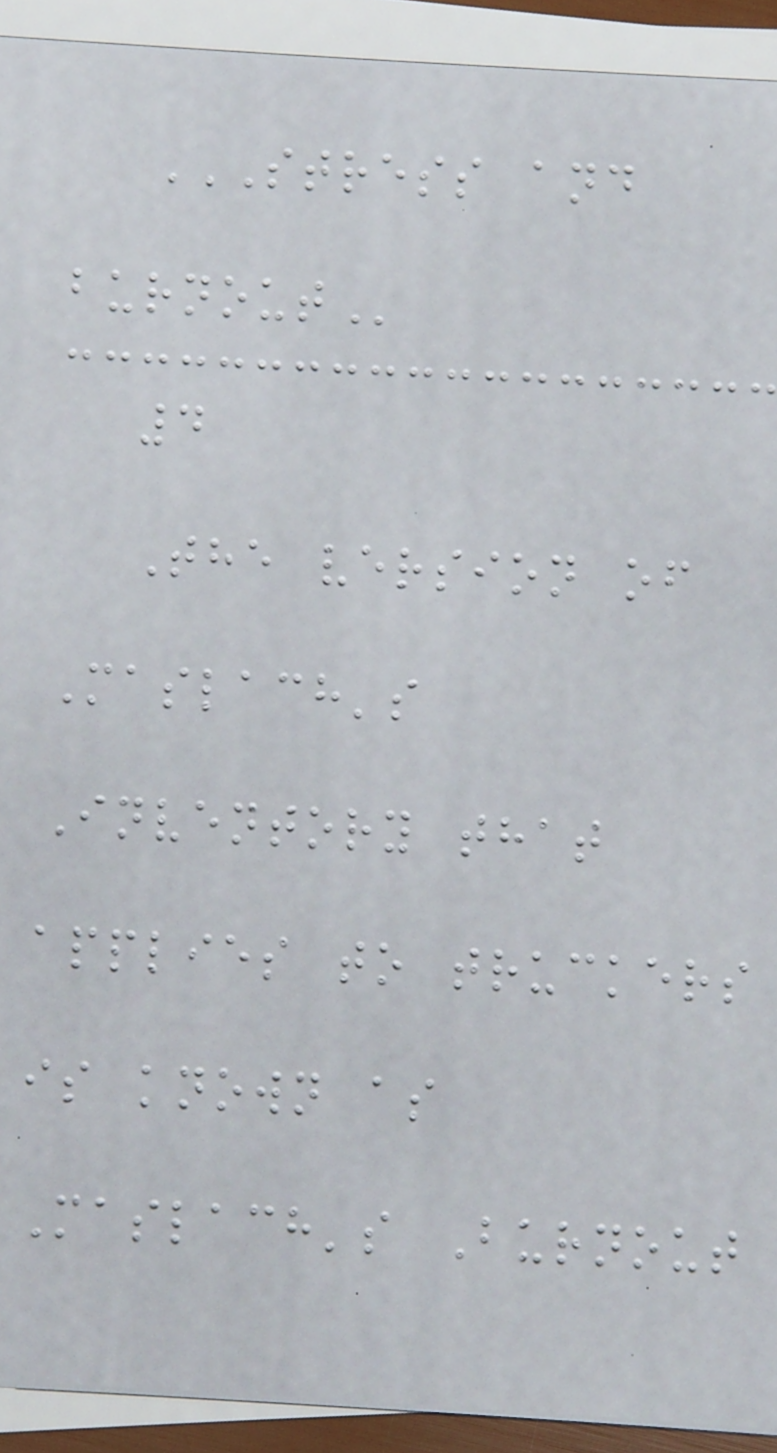STRESS AND
BURNOUT
4
The version of
Maslach's
Inventory that
applies to truckers
is known as
Maslach's Burnout
